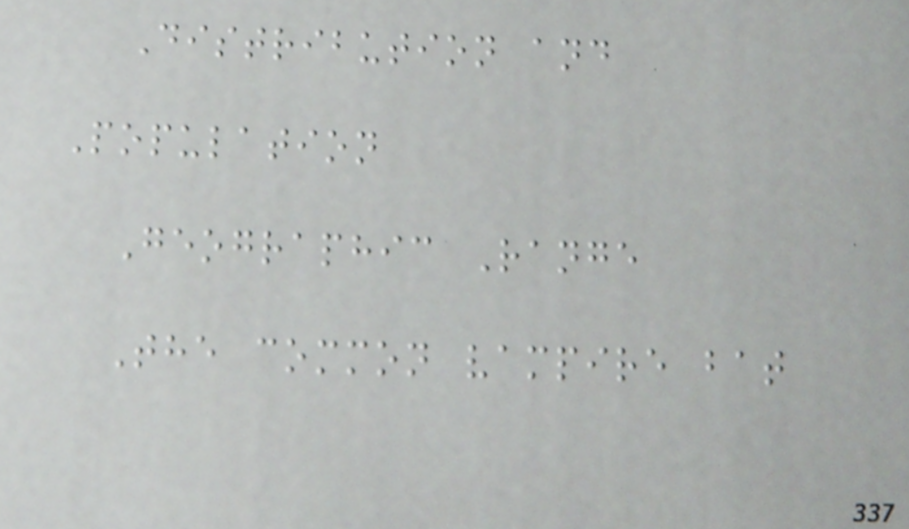Distribution and
Population
Geographic Range
The common vampire bat
